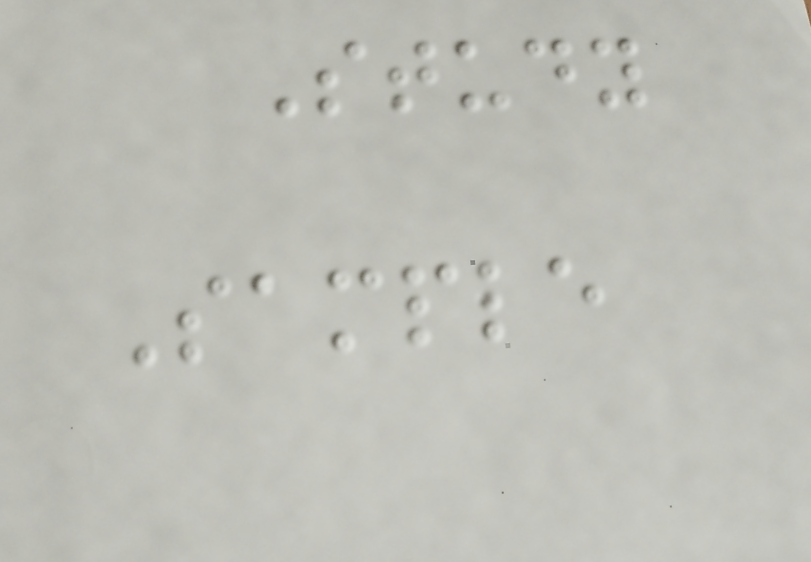Study
Sample
